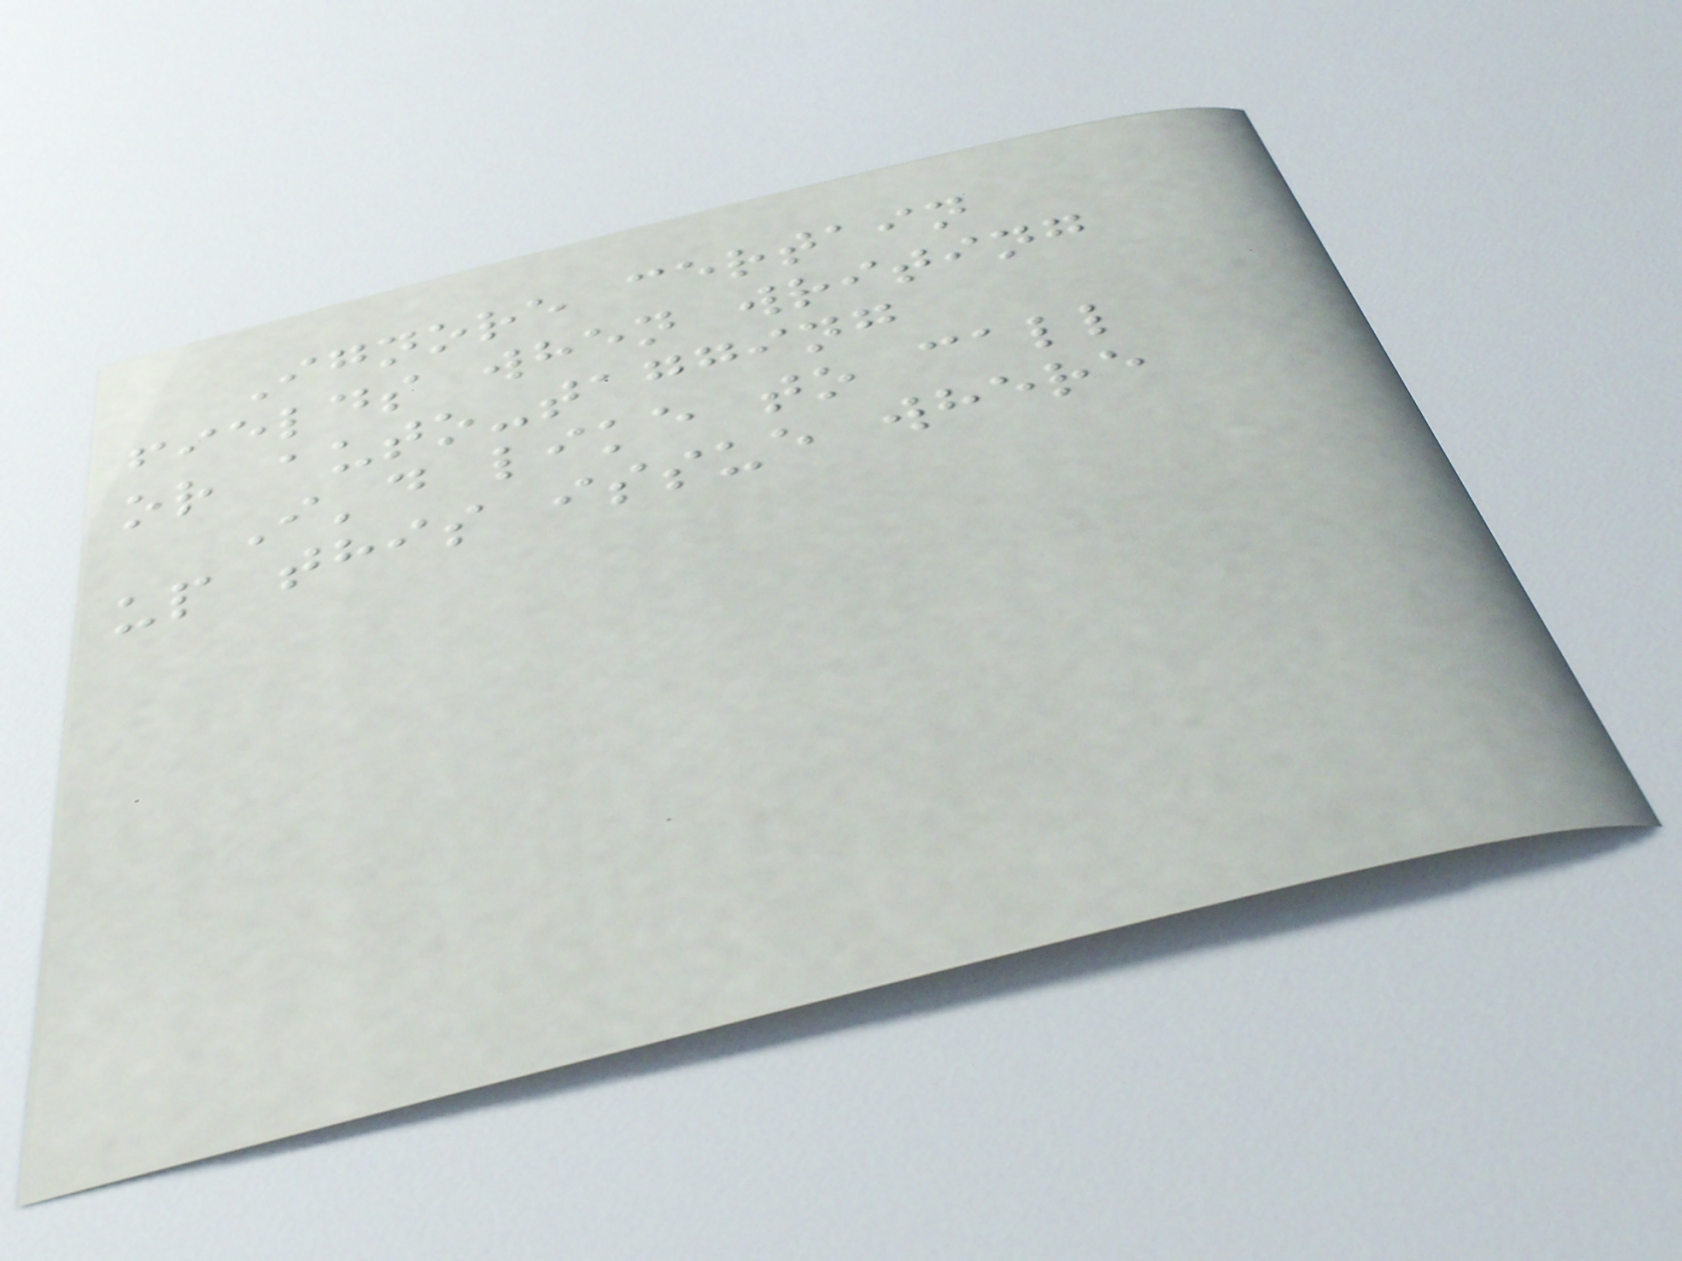Ignore certain
fields when writing
or auto-tagging
I'd like to call
up this issue where
